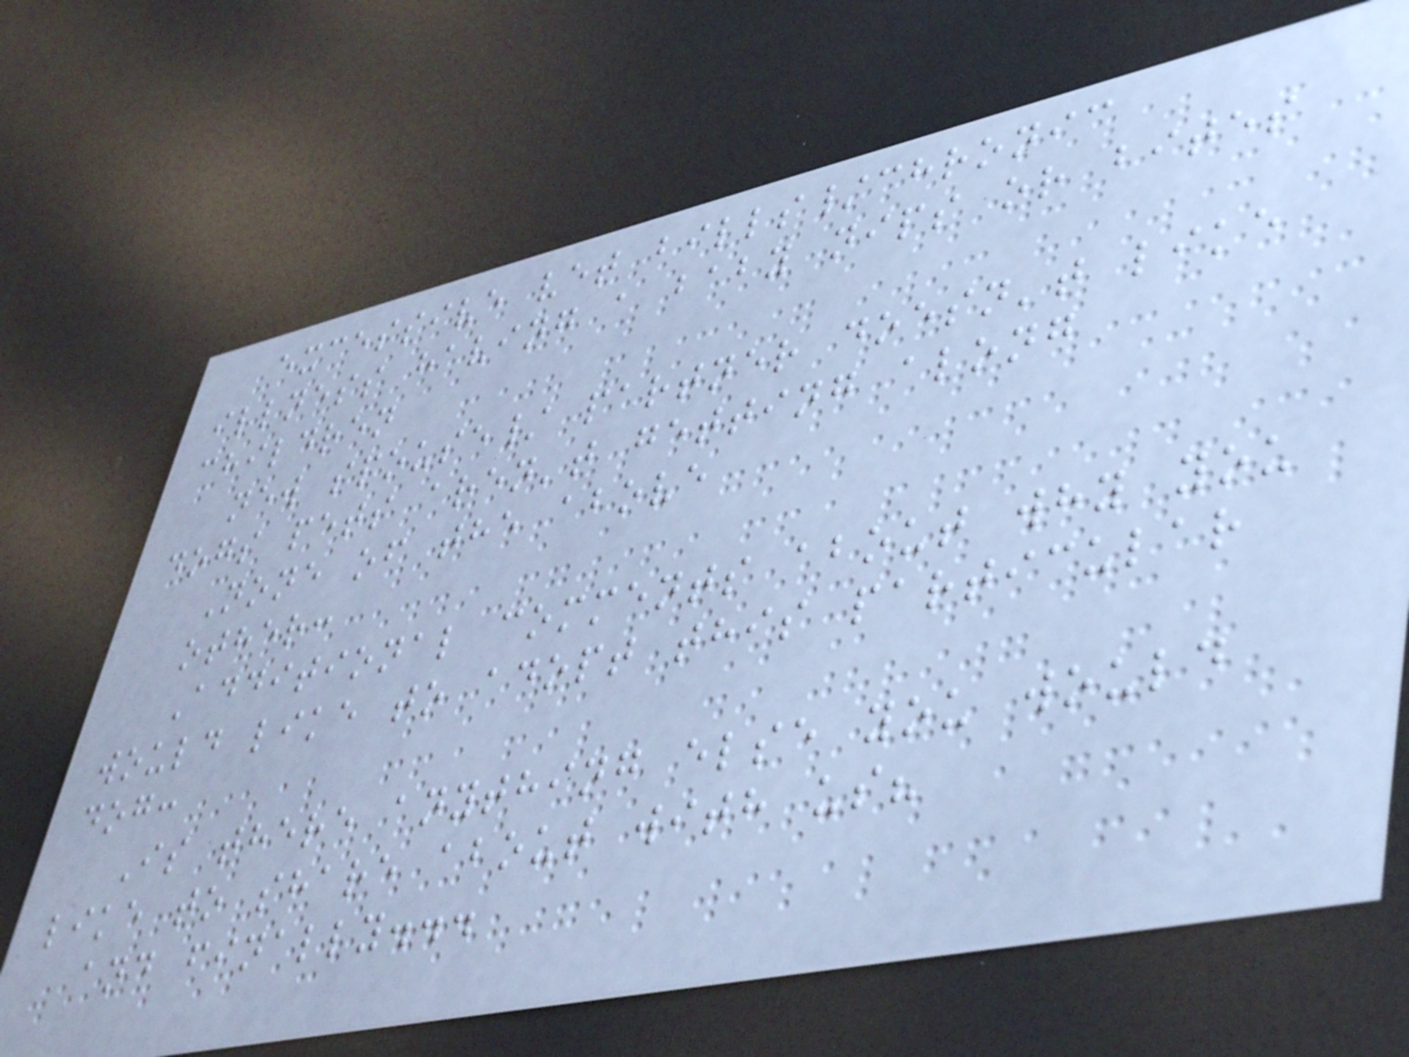excessive vet bills/chronic
illness having a baby nips or bites
children
new spouse/ partner doesn't like
dogs pets aren't getting along
None of the above
other:
Additional comments about why you
would like to adopt this particular
dog:
Is there anything else you would
like to share about with us?
and finally...
